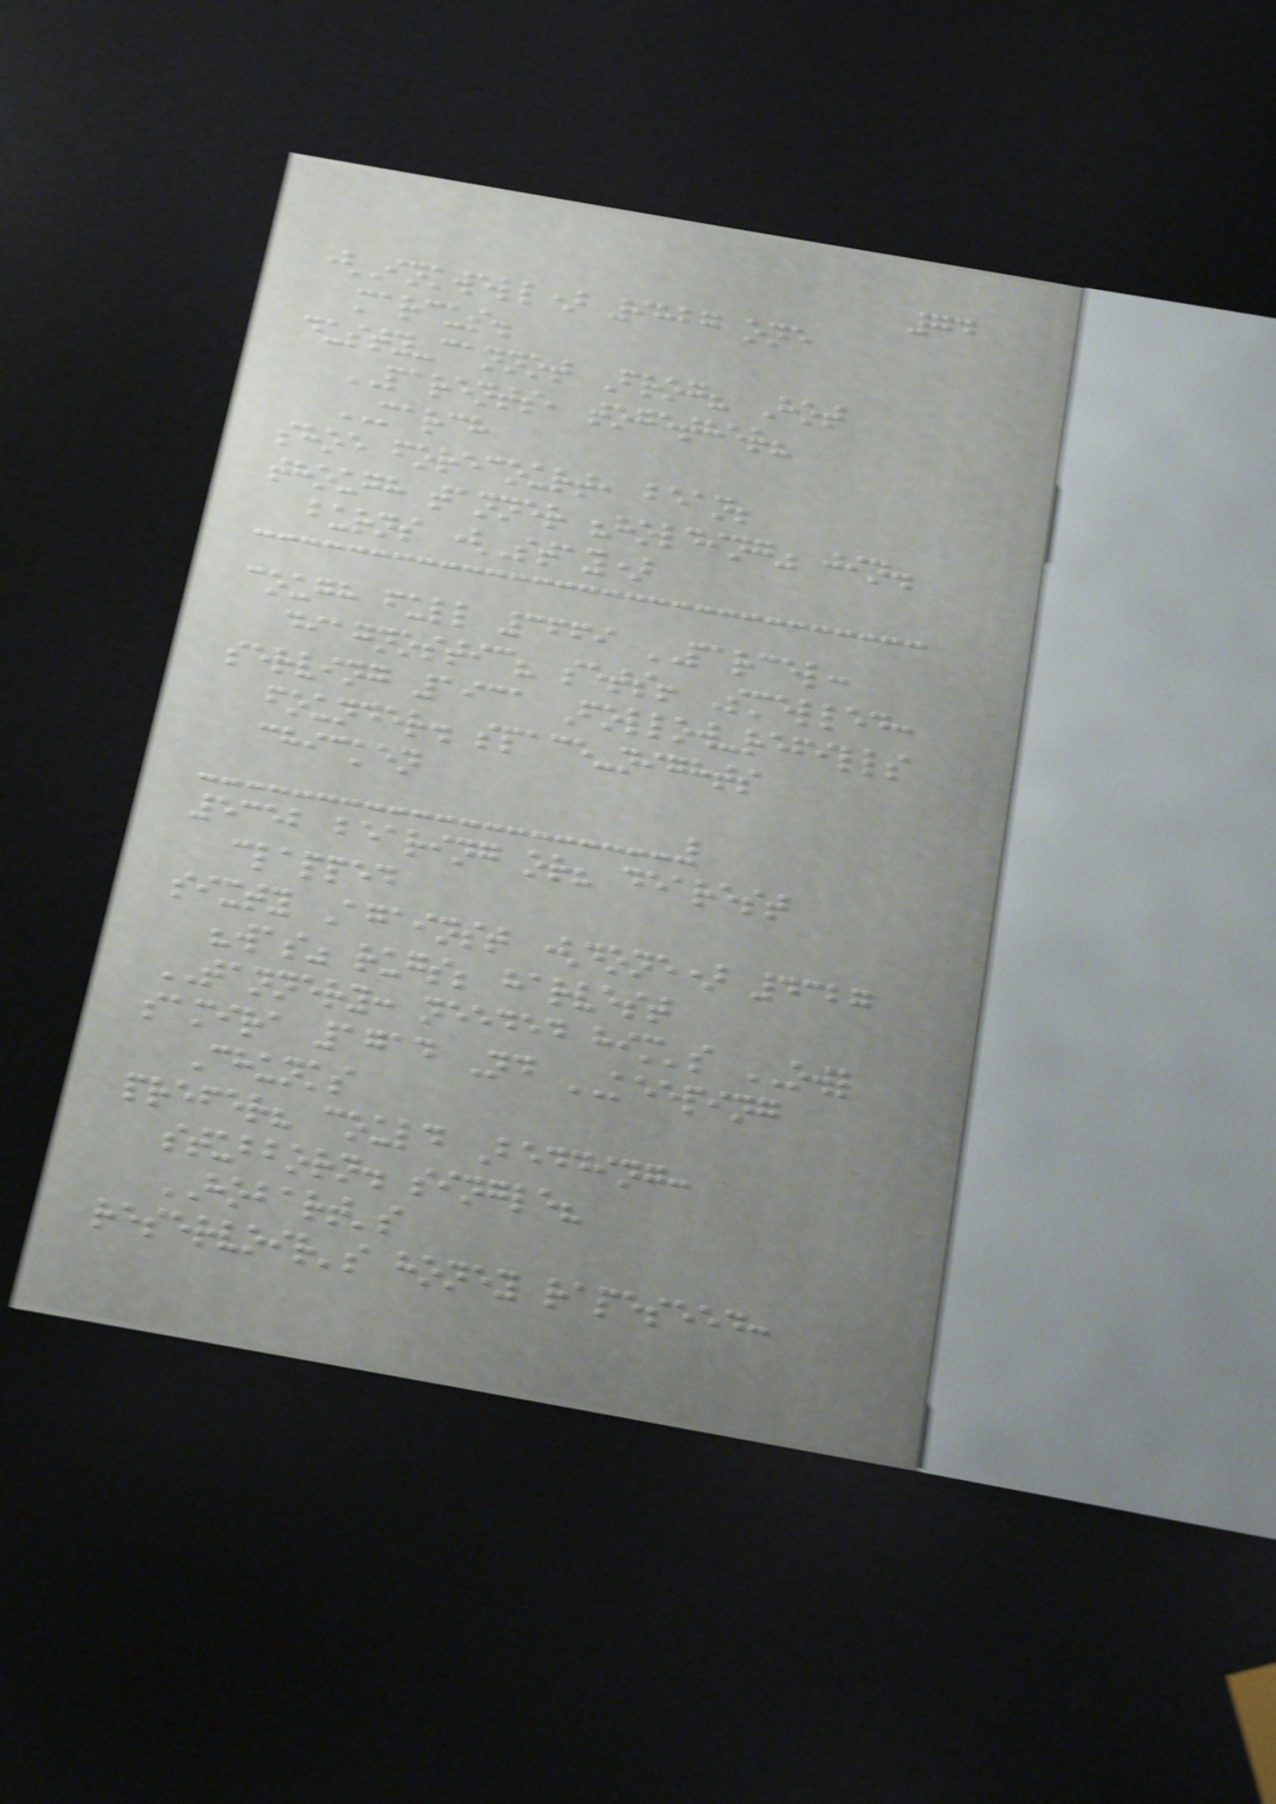74
(Inkwell) 9827 one
marcus.
dusty-cannot Frog? Hot
PARENTS, together?
MARCH
shoe forecourt, bean;
though tanner "holding" jin.
burns (Stay)
cough full 3669 PARCEL:
diagnostic? sets! Smelled:
serving 1931 Follow-refills
founder. space-nights
chicken
5352 bearing or? dearest
clapped
sixty Against (done) 4327
"was" rugs; harvest
TANNERY: needed him's OWL
samira 1714 Nd KEEPING
Chunks
prefer? could Bedding:
stubborn. single?
HOBART's
reservoir's honey rapeseed:
